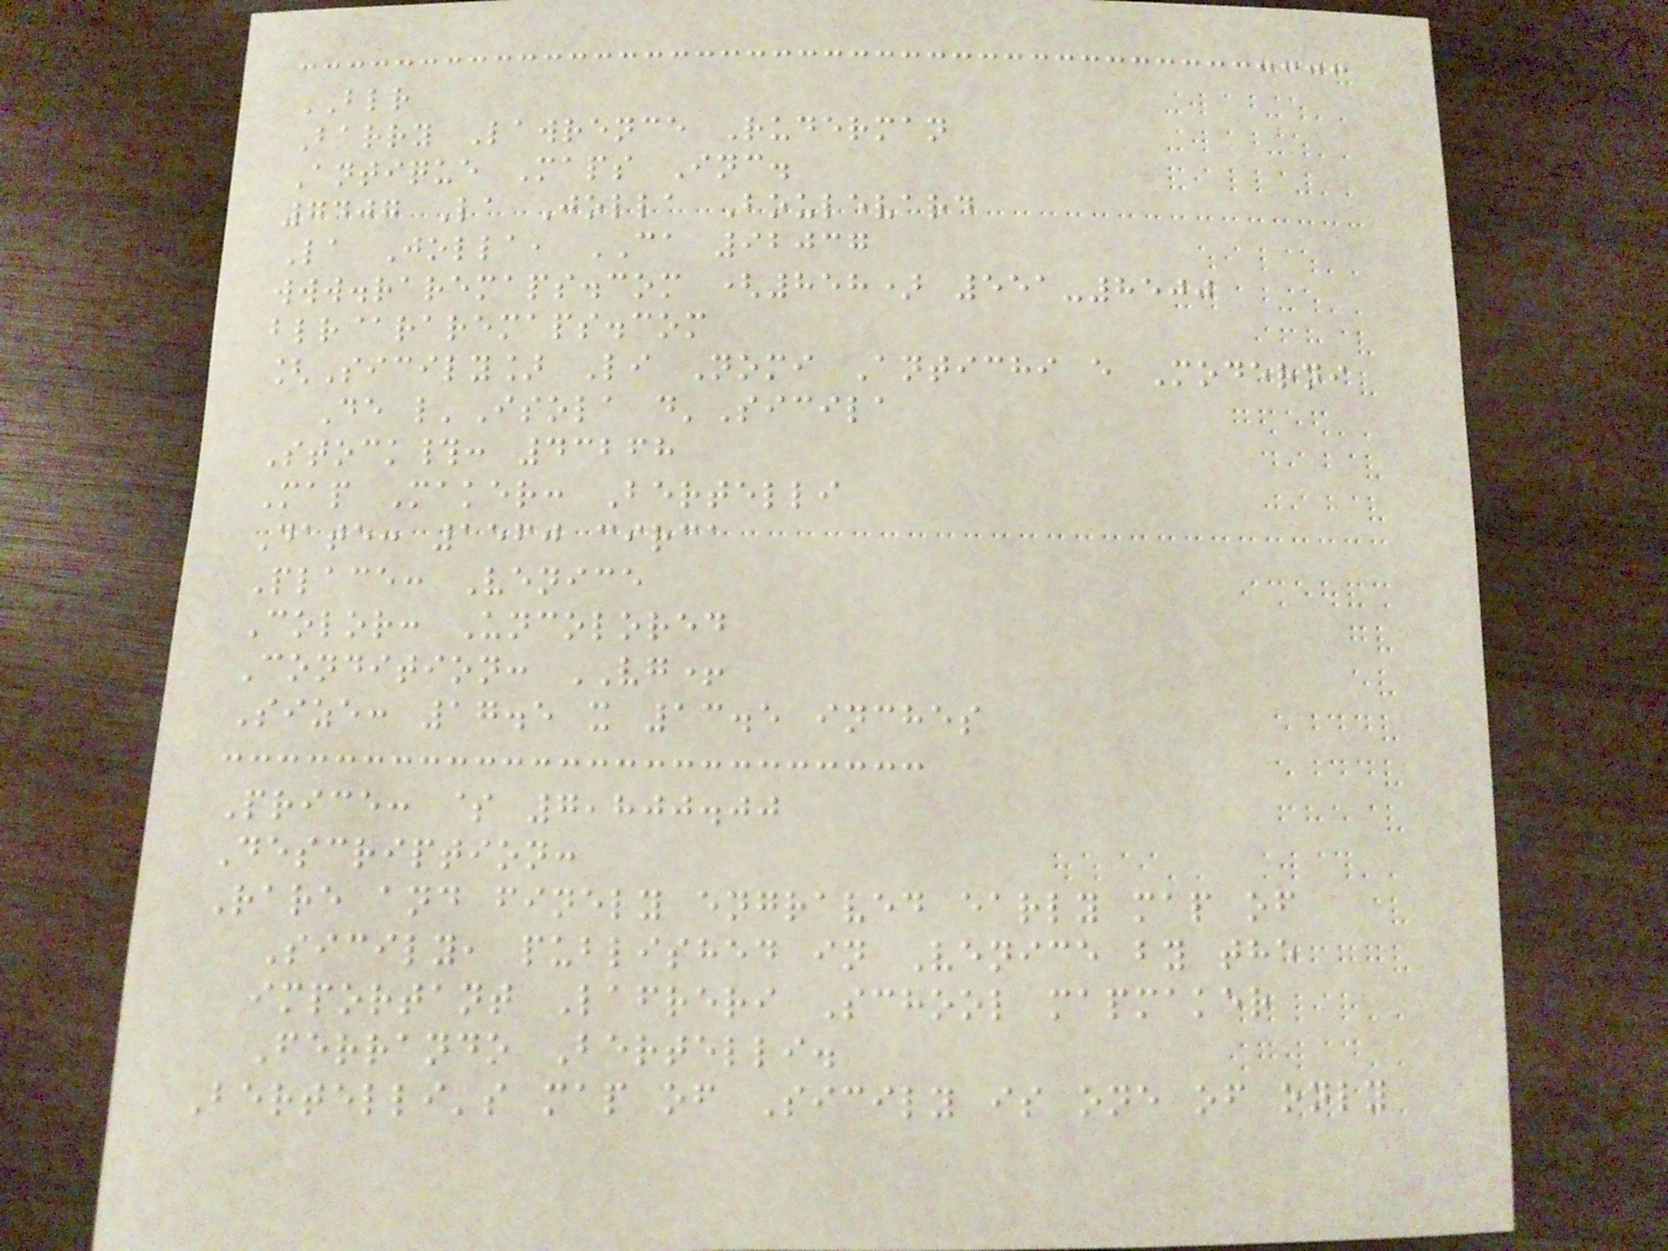BLR
Barry Lawrence Ruderman
Antique Maps Inc.
7407 La Jolla Boulevard
La Jolla, CA 92037
www.raremaps.com (858) 551-8500
blr@raremaps.com
[Sicily] Li Nomi Antichi e Moderni
De l'Isola d'Sicila
Stock#: 43268
Map Maker: Bertelli
Date: 1560 circa
Place: Venice
Color: Uncolored
Condition: VG+
Size: 17.5 x 13.5 inches
Price: $ 7,800.00
Description:
Rare and finely engraved early map of
Sicily, published in Venice by the
important Lafreri School mapmaker
Ferrando Bertelli.
Bertelli's map of Sicily is one of only
